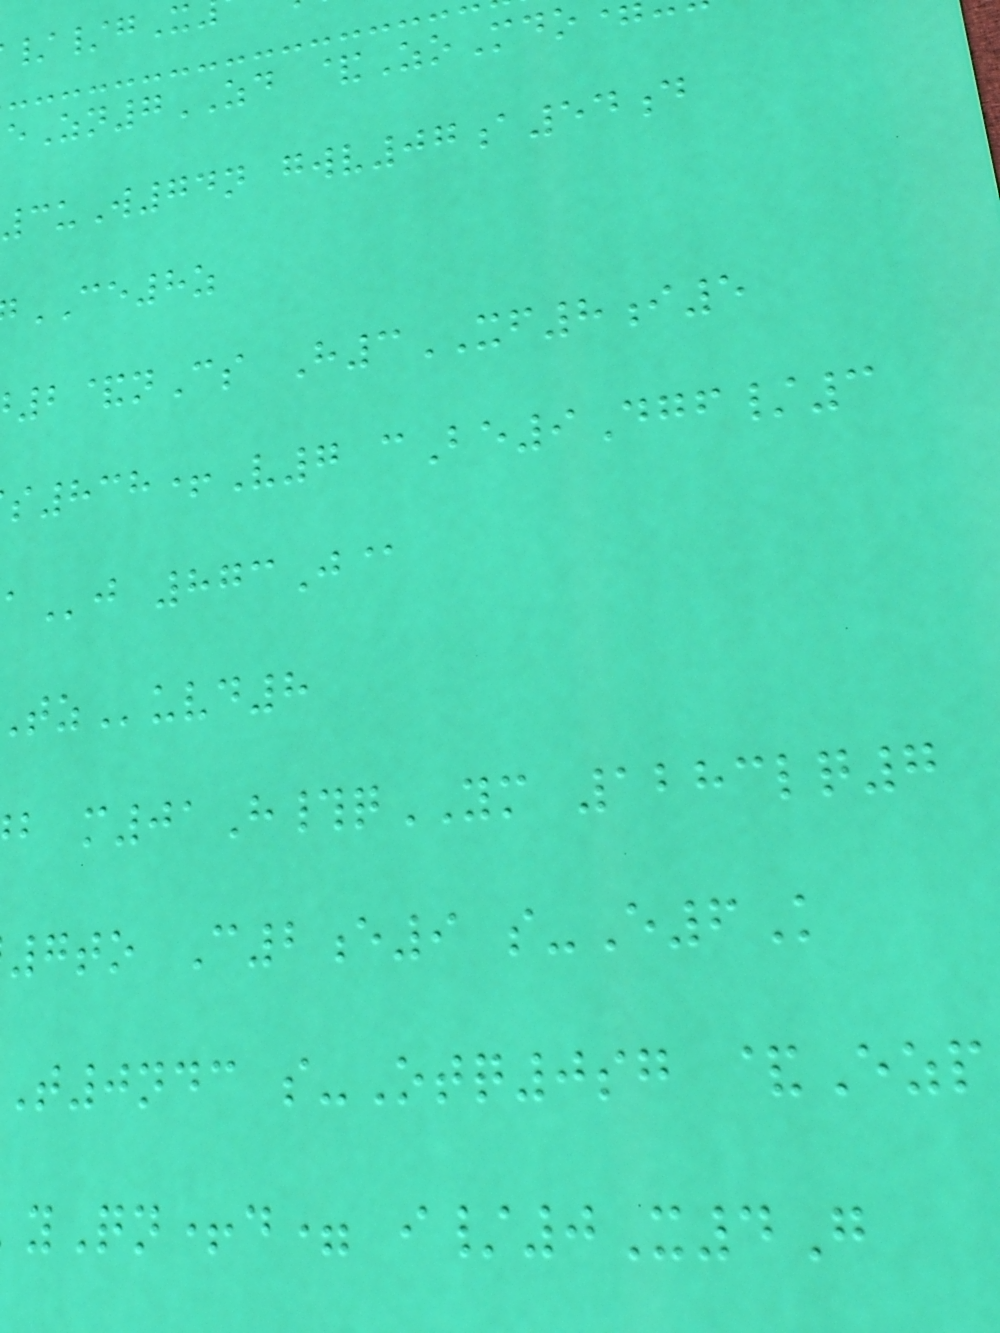eZn7ZD &ZoMdo
3uW74n gwv07a54d
CE8z
2&nCs H3XF8i5
s838+V7 cBe9Dgf/3
j 873J@
uvd8
b m01H#qYM 1283lq7
7to C2e9 s-E6K
t0ndc s-Otq0sg &Ezp
yQn+d= i/0X4G
